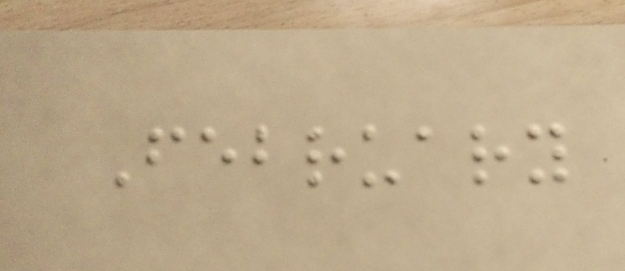February
